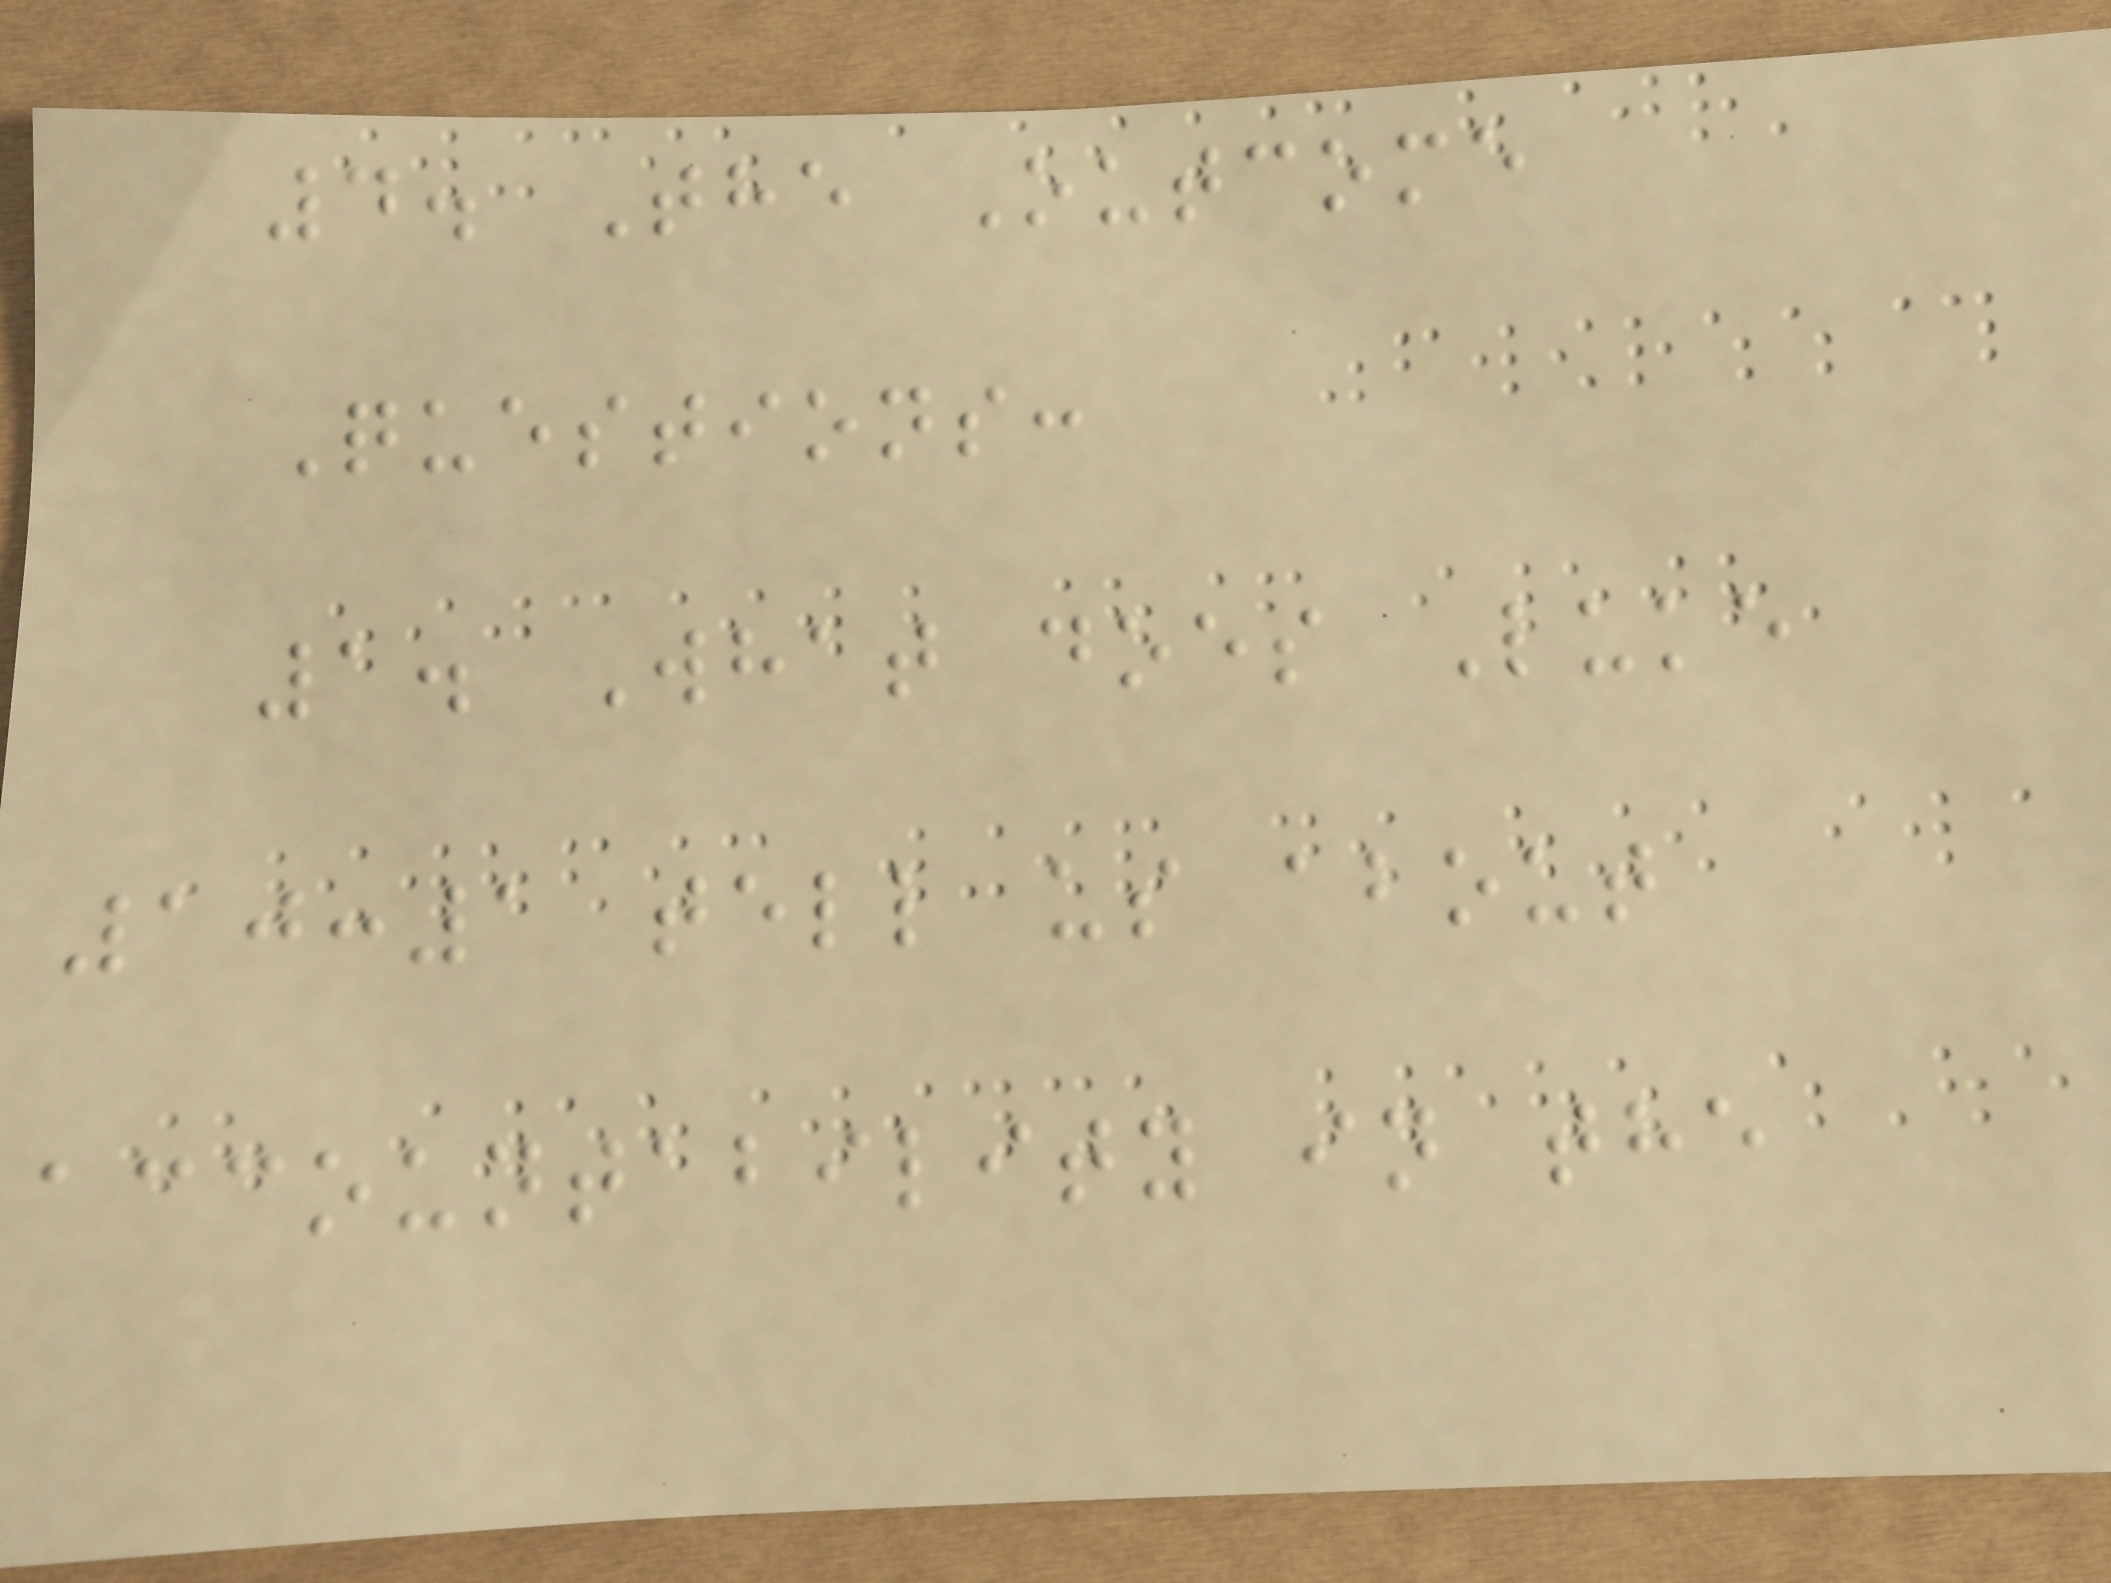4. The Outcome
Questions:
1. What does Luke
10:1 tell us about
accountability in the
